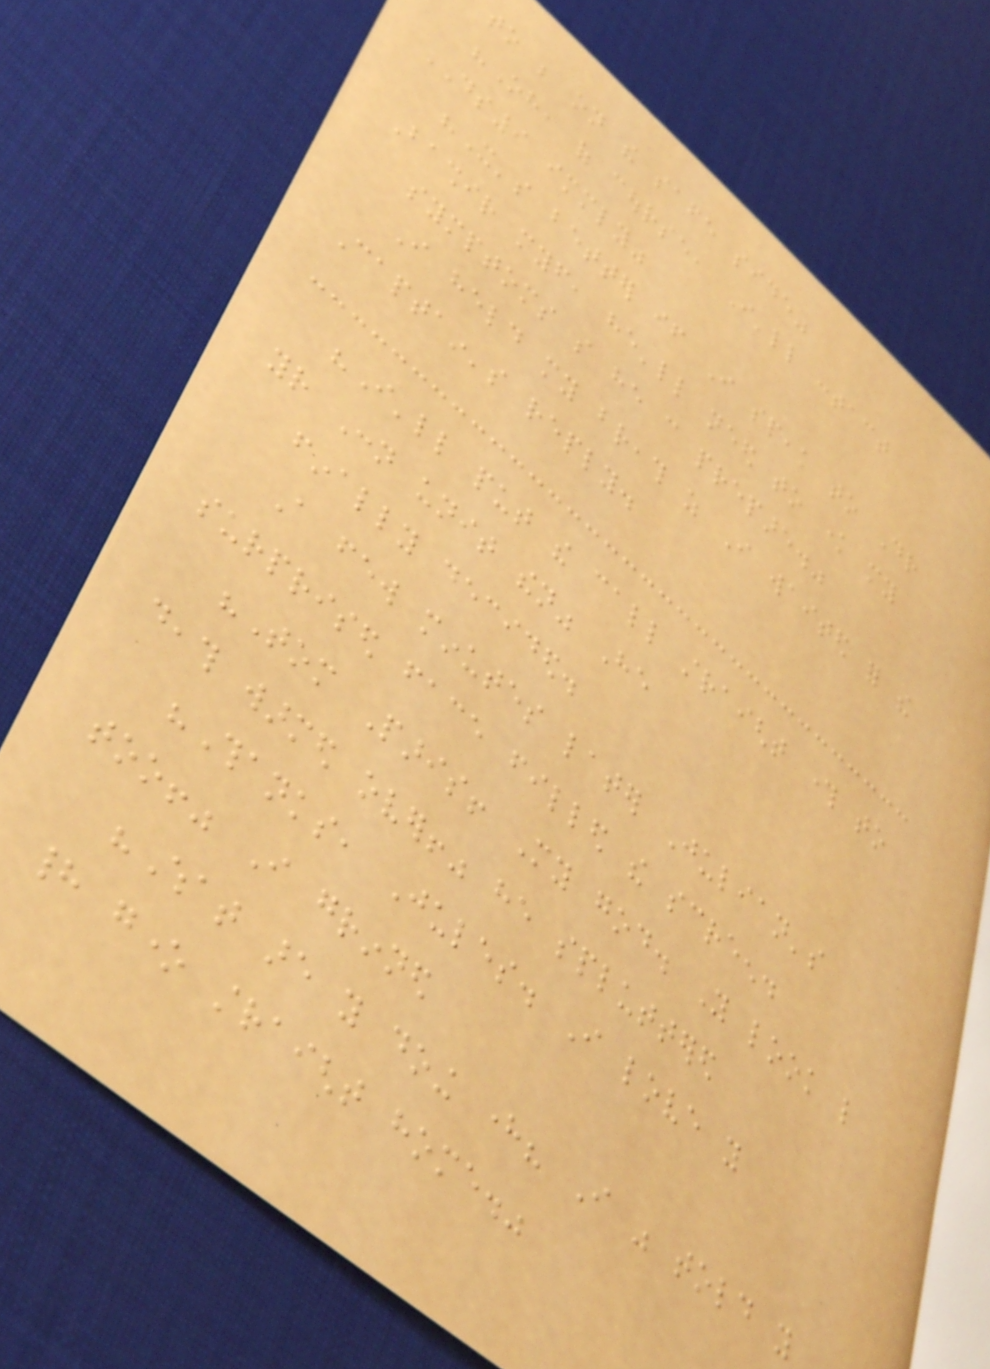to be on the safe side"
"Oh, of course, I'll contact
DS9 immediately"
"It's better if I speak to Dr
Bashir myself, he'll need to know my
symptoms so he can prepare."
I held my breath as I waited for the
Captain's reply.
"I'll put the call straight through to
your Conn unit then" He
finally decided.
A few minutes later Julian's
surprised face filled the screen.
"Tom Paris! My god. You look like
death warmed over!" he spluttered
"Thanks, Jules. I love you
too!" I grinned
"What are you doing here? I was told you
had gone straight home."
